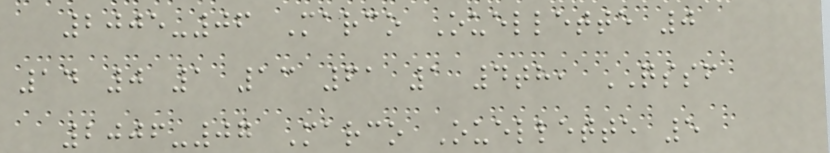2005-06 Marco Ouellette 0
14 0 1 13 61 1 4th, QSSF
2006-07 Marco Ouellette 5
